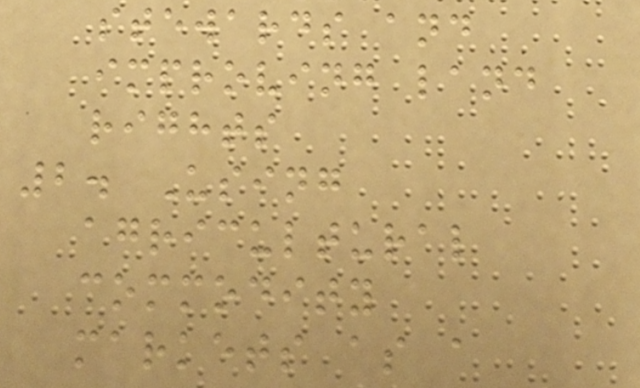stewards and
improving land
rights
2. Using
agricultural
commodity
markets as a
